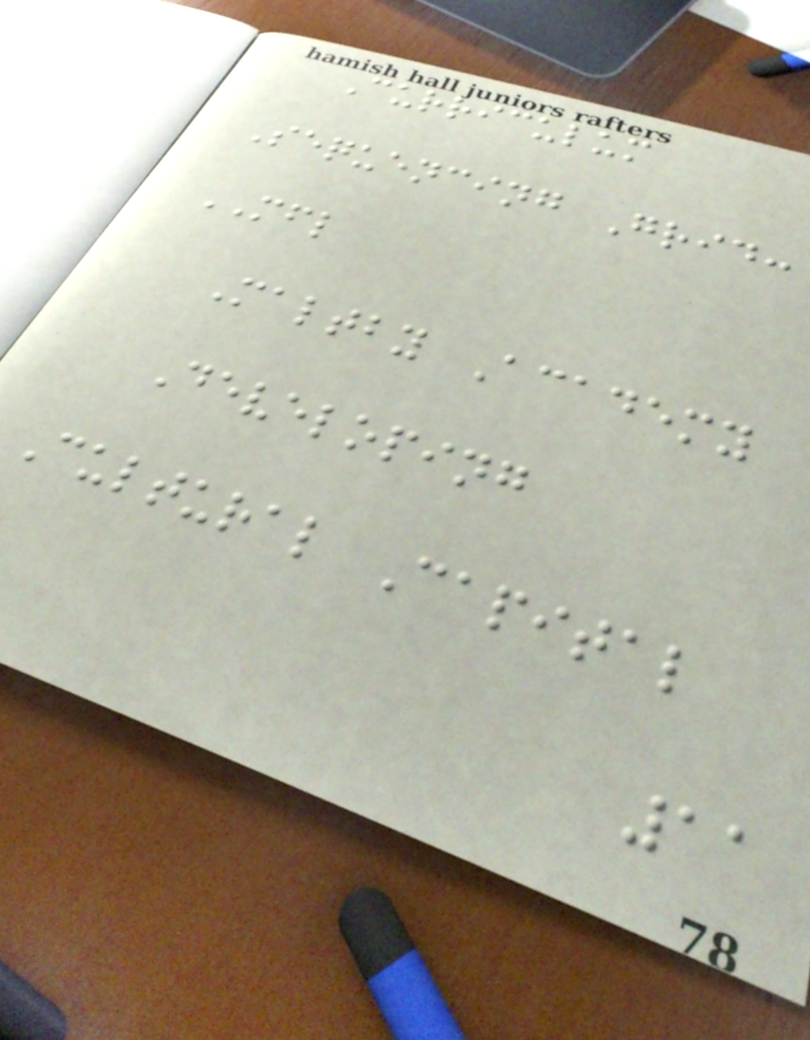Curriculum
Sequencing Grid:
MFL
Maltby Academy
Developing
Cultural Capital
11
